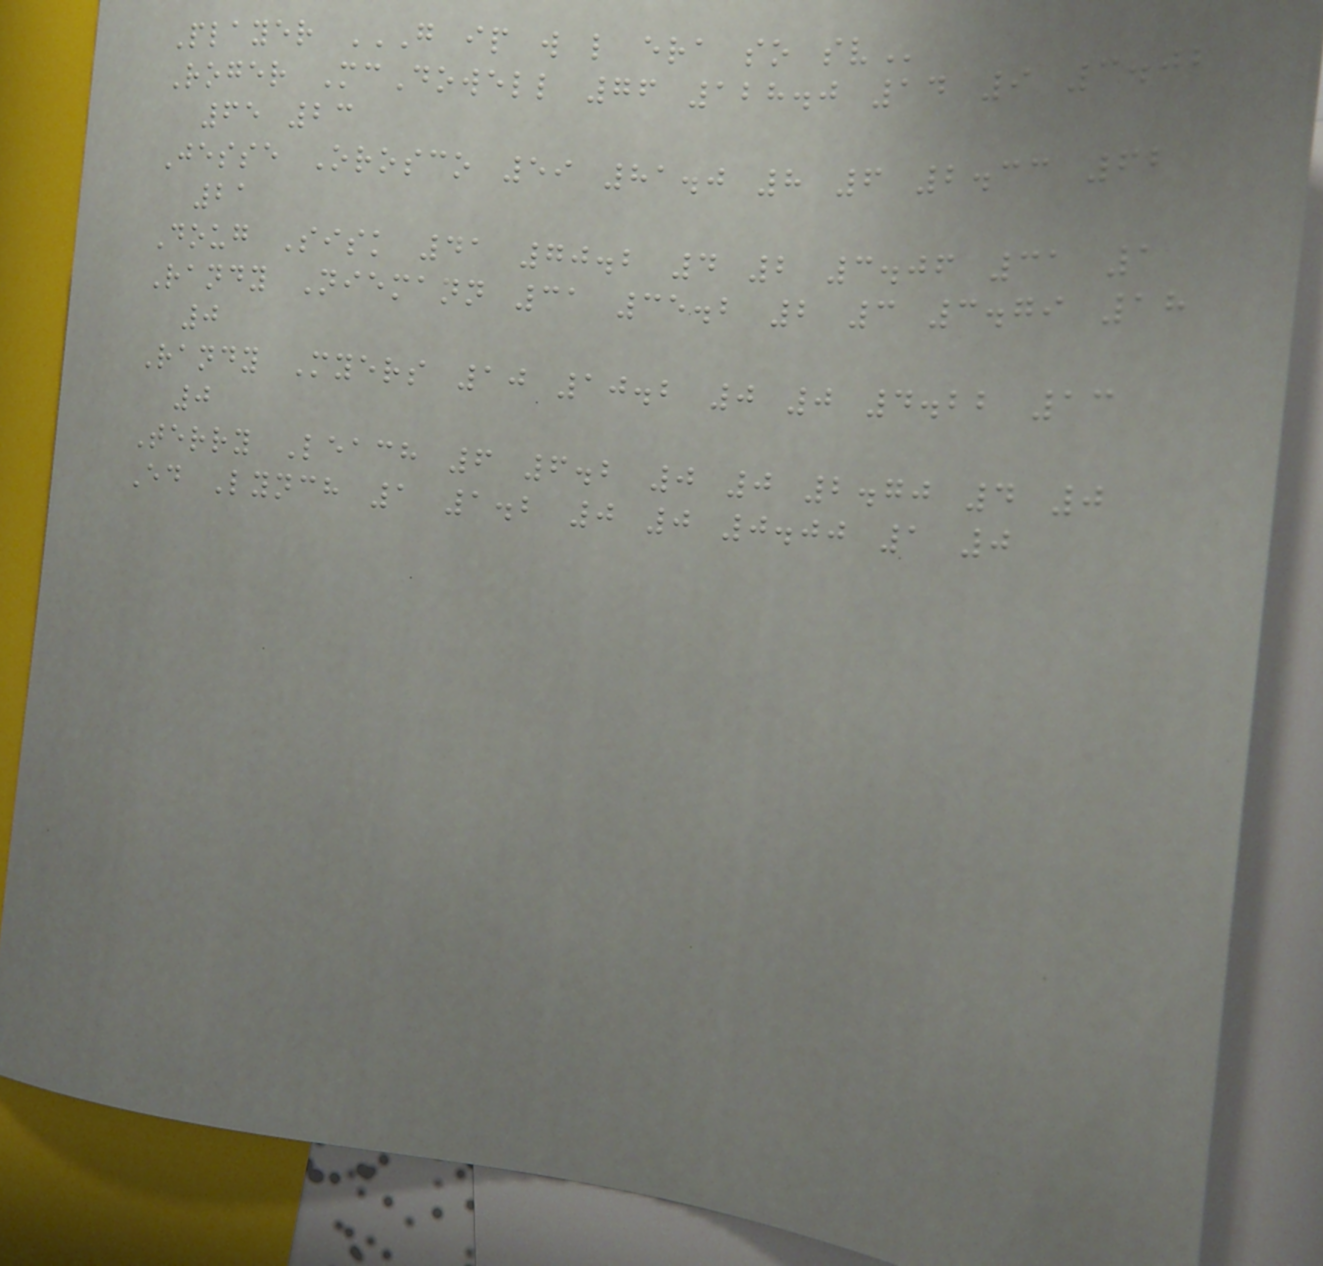Player G IP W L ERA SO SV
Roger McDowell 76 128.0 14 9 3.02
65 23
Jesse Orosco 59 81.0 8 6 2.33 62
21
Doug Sisk 41 70.2 4 2 3.06 31 1
Randy Niemann 31 35.2 2 3 3.79 18
0
Randy Myers 10 10.2 0 0 4.22 13
0
Terry Leach 6 6.2 0 0 2.70 4 0
Ed Lynch 1 1.2 0 0 0.00 1 0
